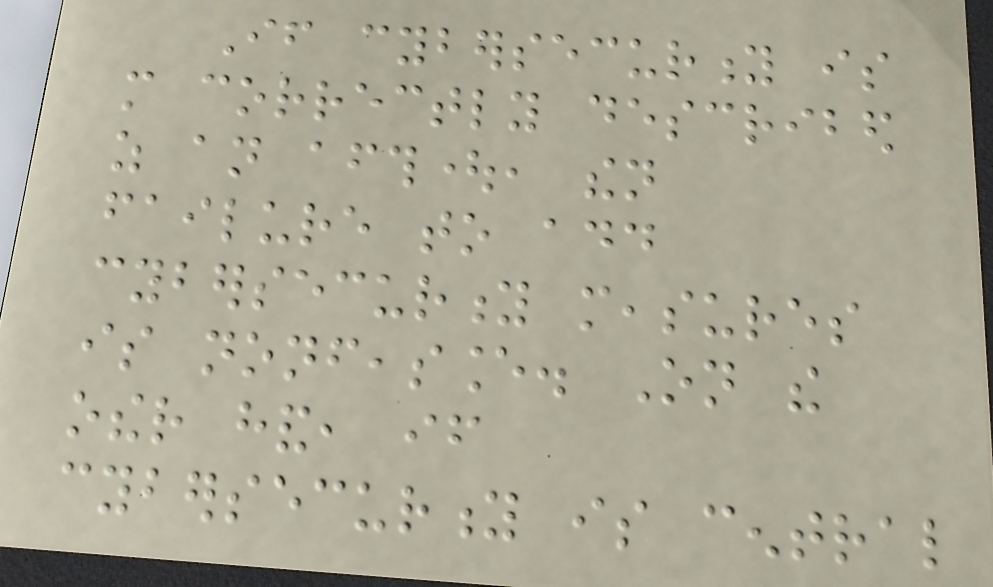If cybersecurity is
more correctly described
as an afterthought, then
failure to add
cybersecurity measures
is nonfeasance. On the
other hand, if
cybersecurity is central
